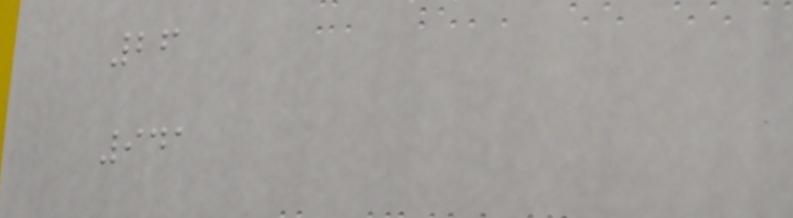26
941
